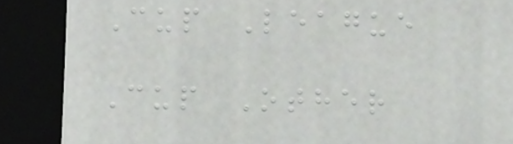Cup League
Cup Other
